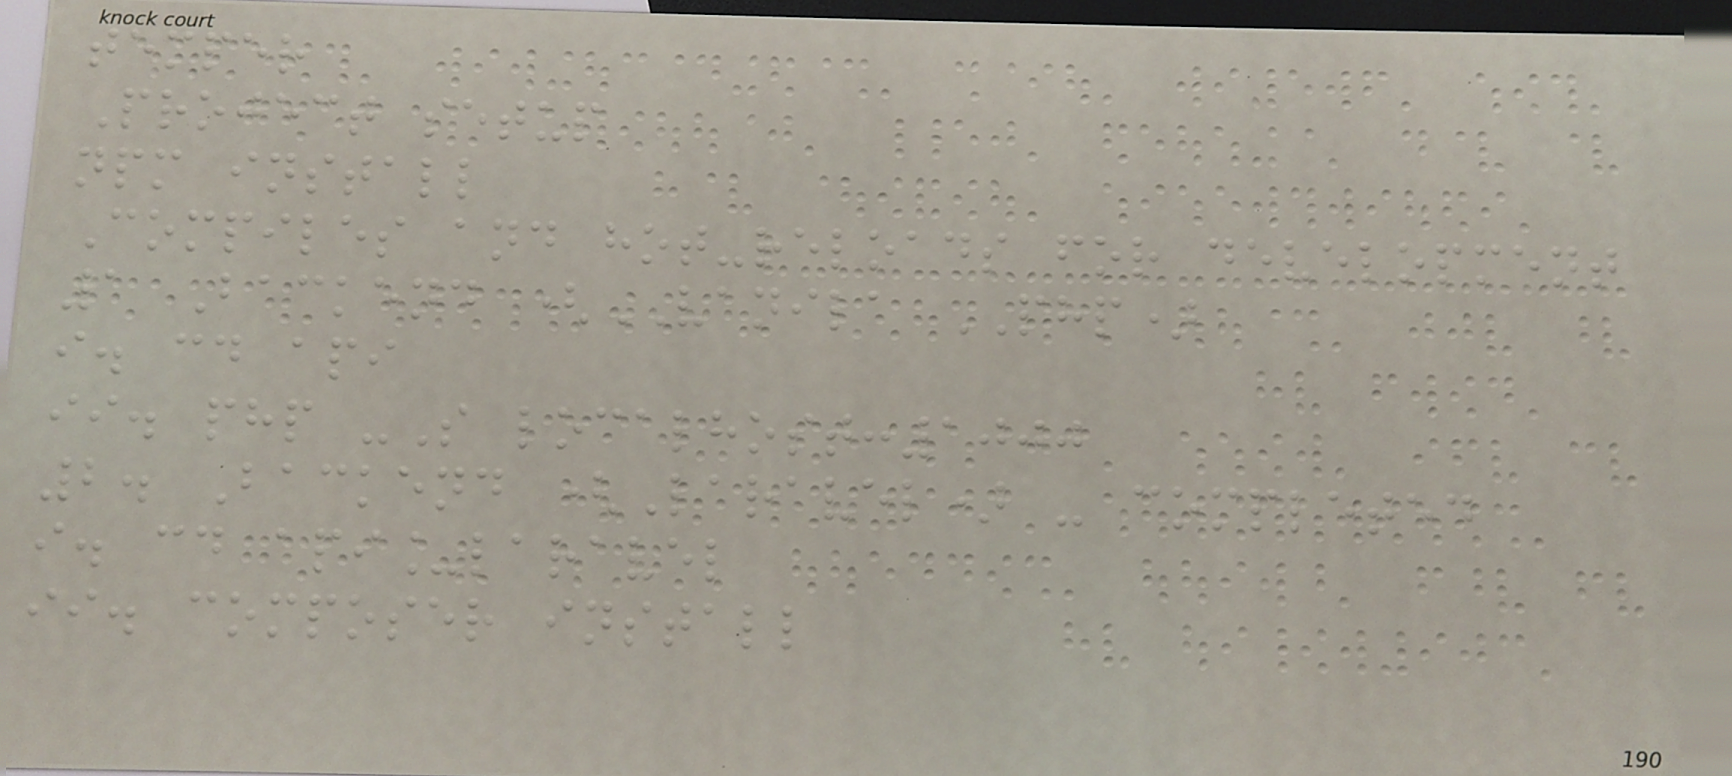temper
Project setup
npm install
Compiles and hot-reloads for development
1 Backend (VANILA PHP)
i. cd api
ii. php -S localhost:1000
2. Backend (Laravel) - completed
i. cd api_laravel
ii. composer install
